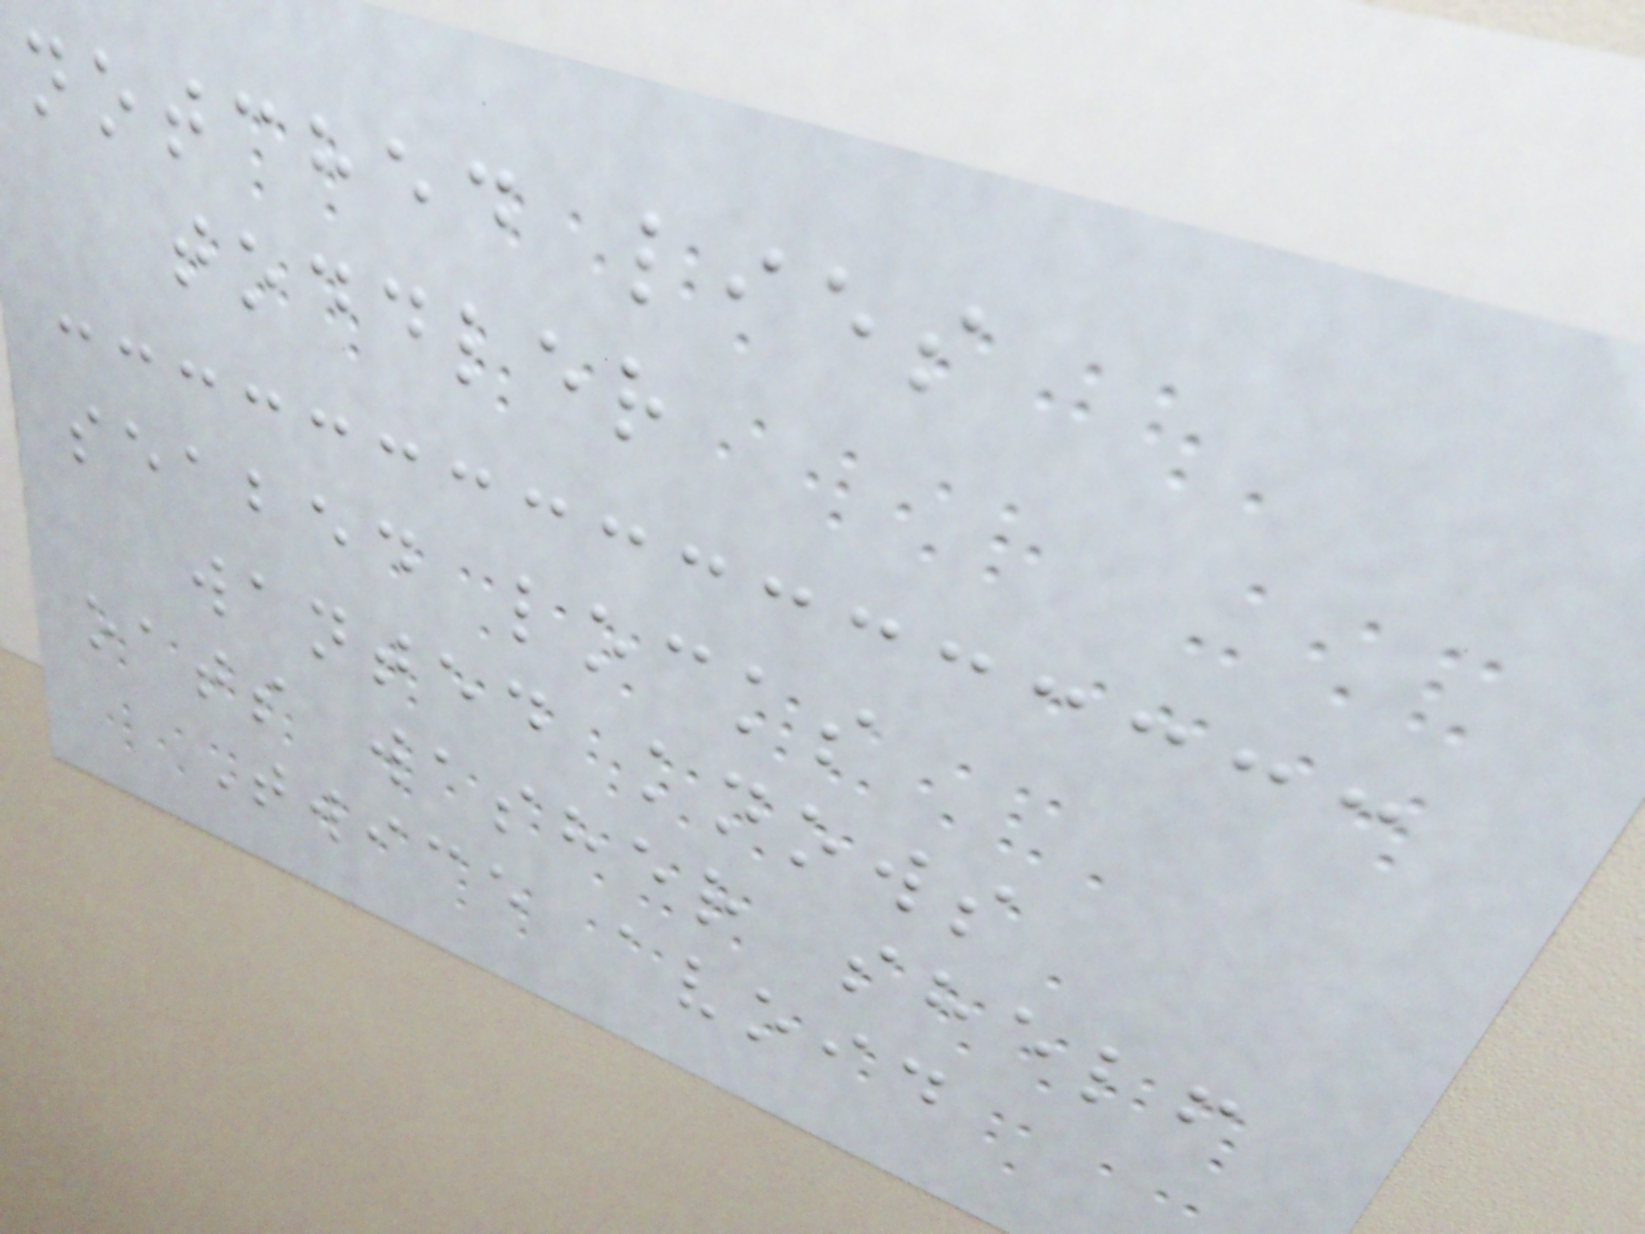notched lies
toddler
seabed locks
wanted knows
oats washer shelf
Twice avoid
